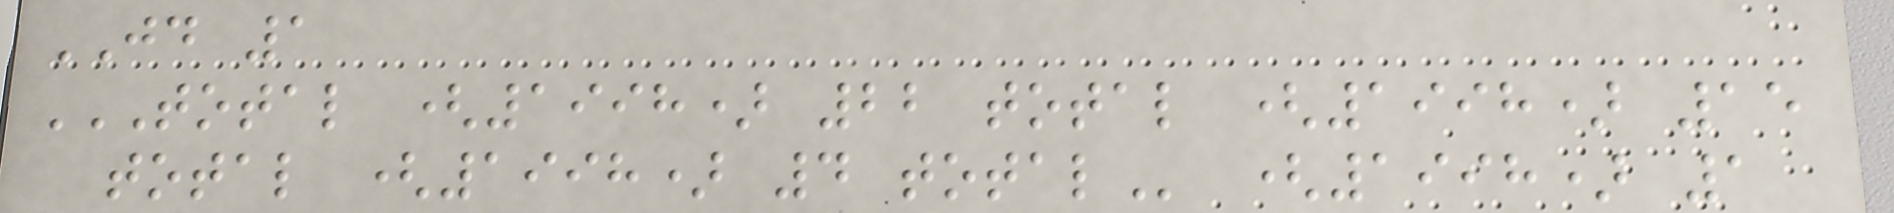JD 1
TOTAL (1998) 22 TOTAL (1998) 15
TOTAL (1998) 4 TOTAL (1998) 1
